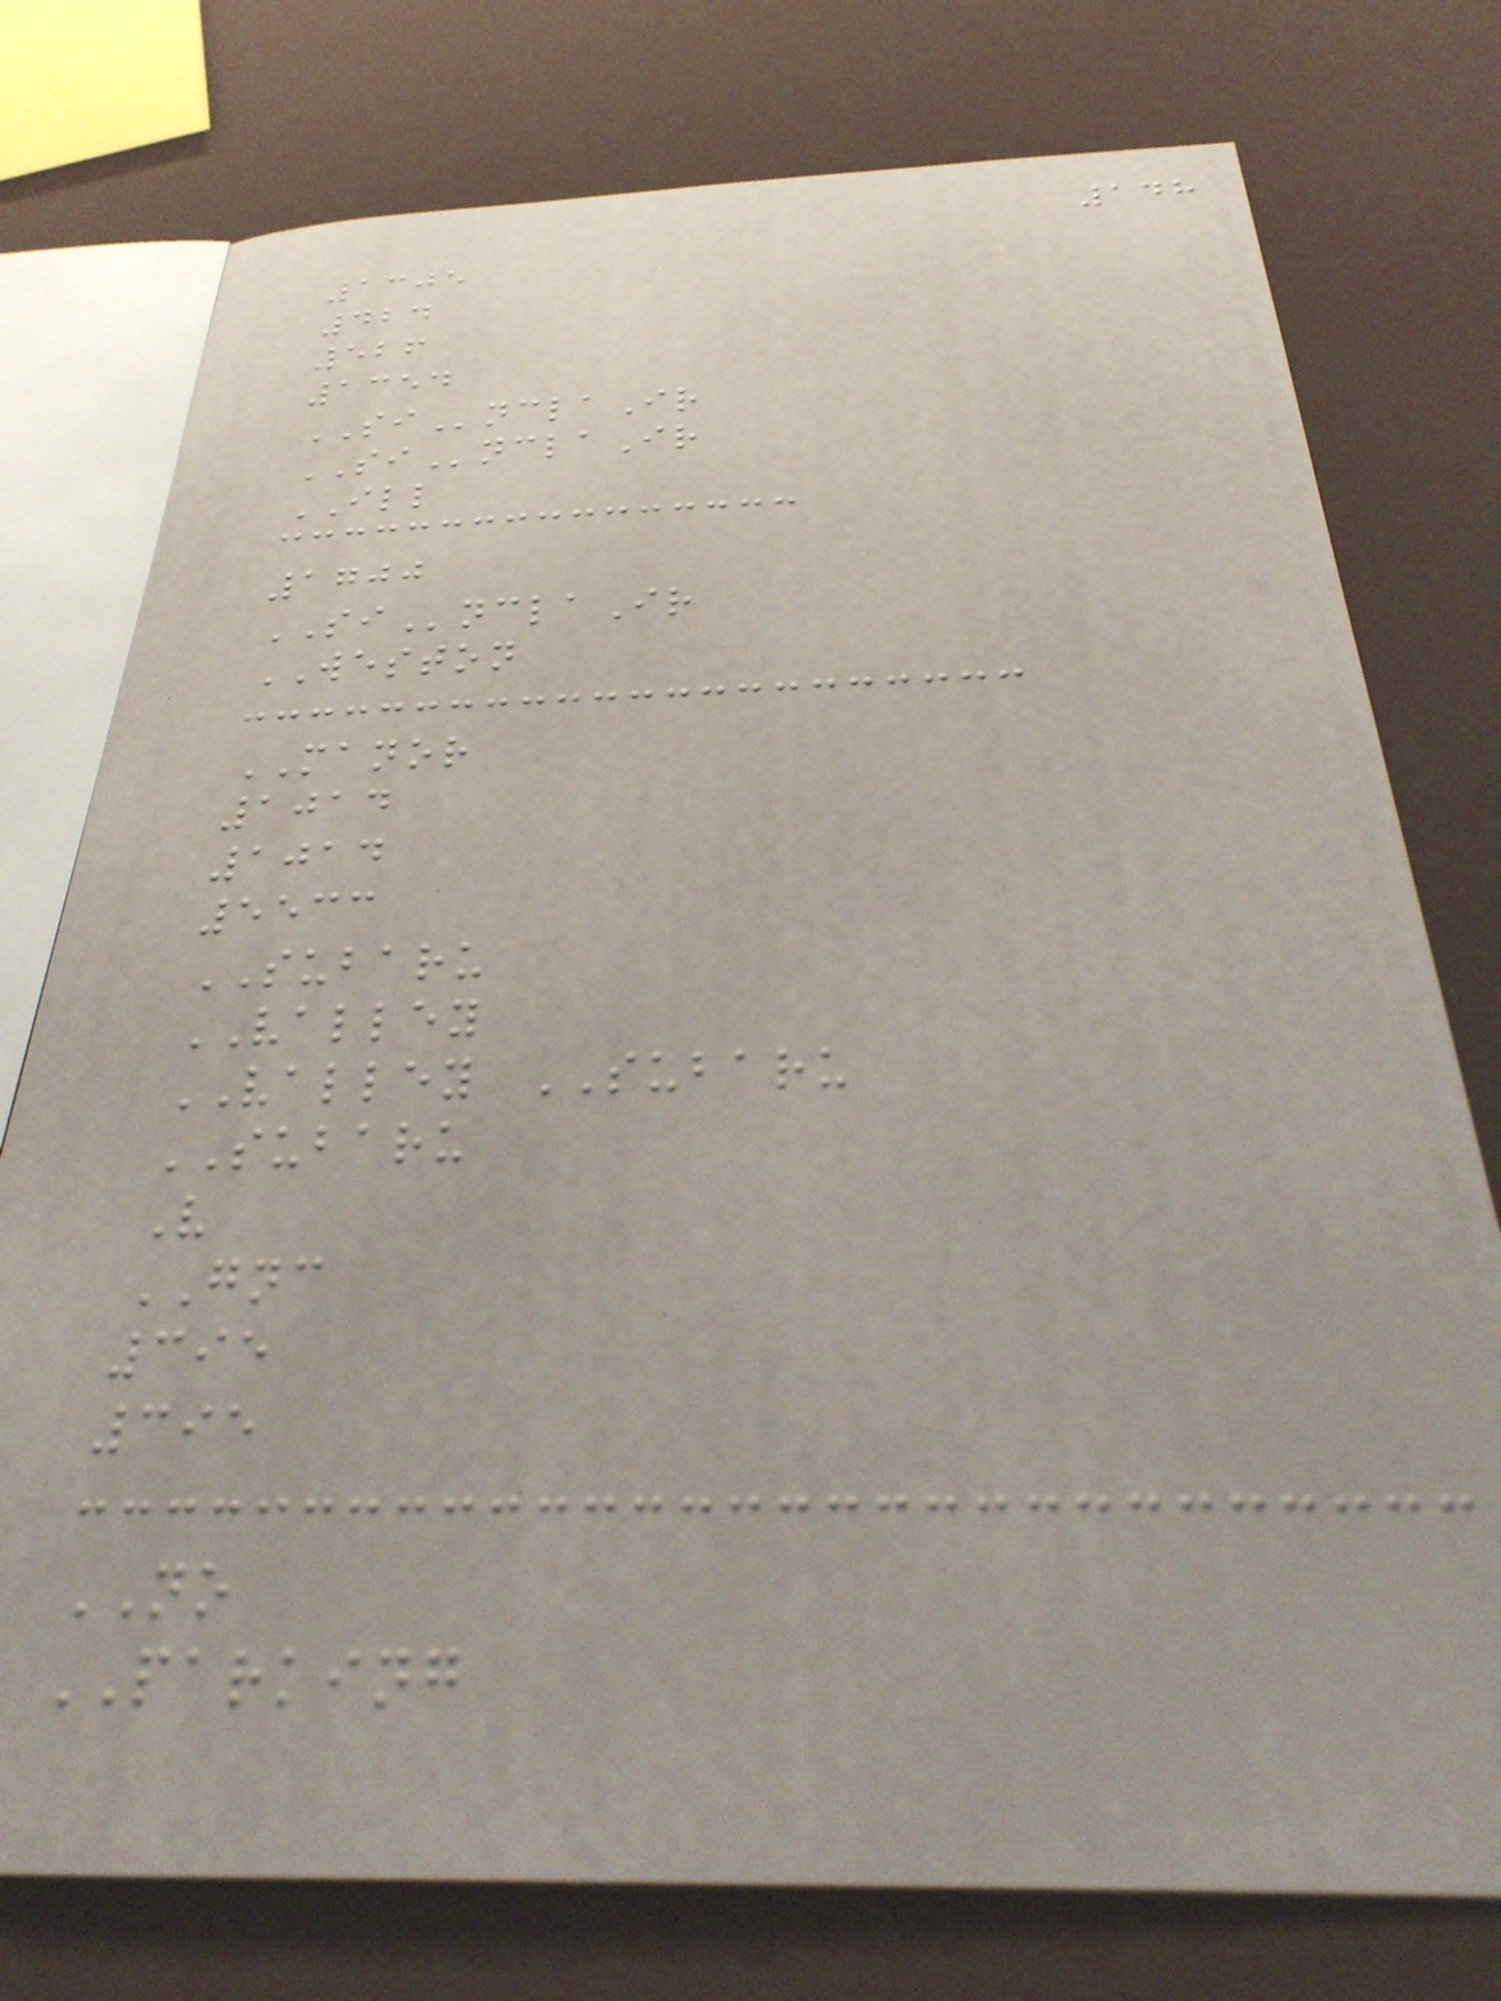148
1305
424
526
1354
SInclaIr
SInclaIr
ILL
1700
SInclaIr
WESTON
MANOR
1014
1014
5533
SUBARU
VALLEY
VALLEY SUBARU
SUBARU
V
GNC
395
395
NO
PARKING
